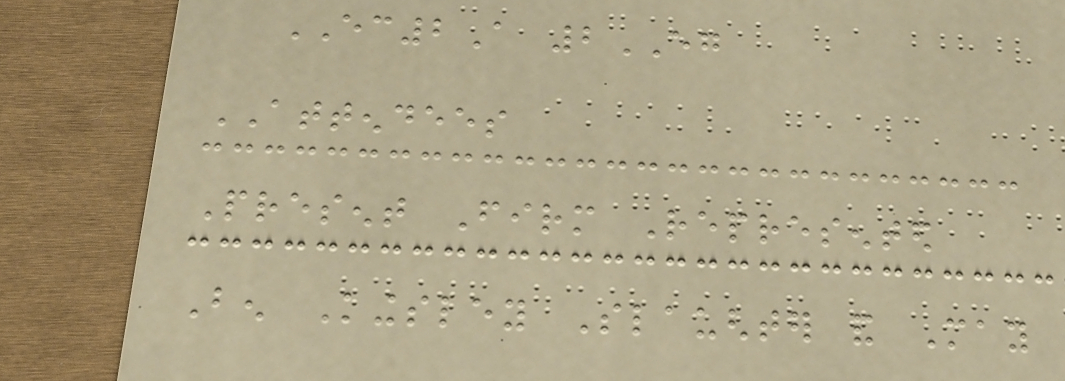EC2A 2EG
ATTENDEES
Present Firm Represented
Ben Kingsley Slaughter and May
